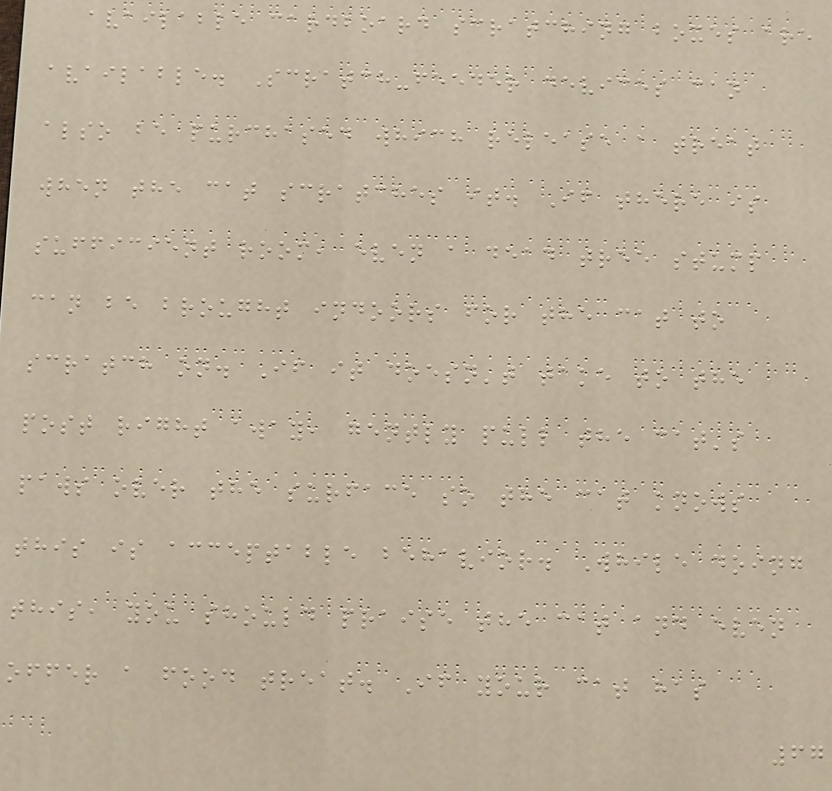available cardboard scratching boxes are
available. Scratch-feeder devices can
also be purchased which release a treat
when the cat scratches it. If there is
sufficient room, even a dead tree stump
can be brought indoors for the cat to
scratch on. If it doesn't take to the
post right away, gently pull the cat's
paws over the surface so the cat knows
this is acceptable behavior. While doing
this, you should praise the cat and even
offer a food treat. If your cat has
67
